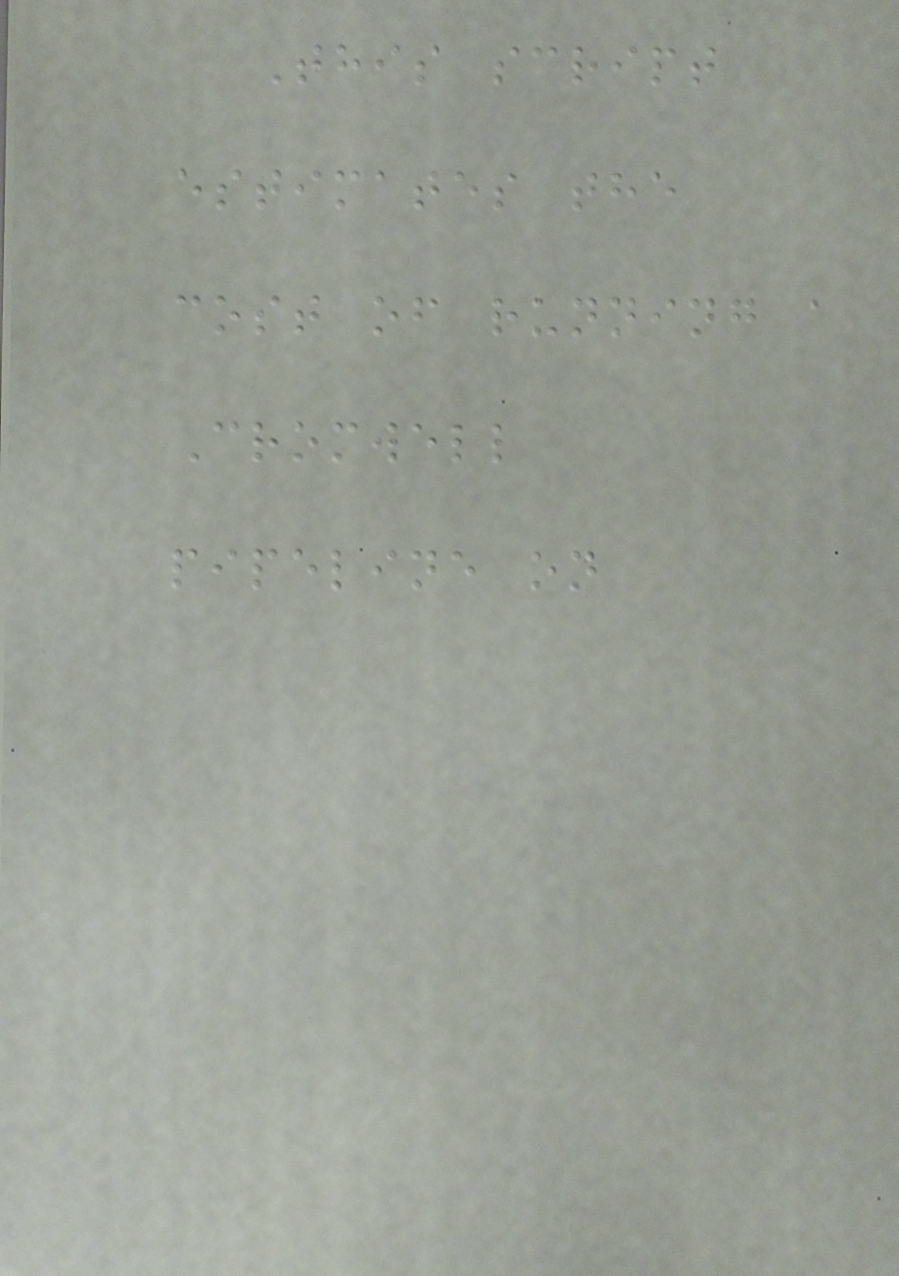This script
estimates the
cost of running a
Cromwell
pipeline on
